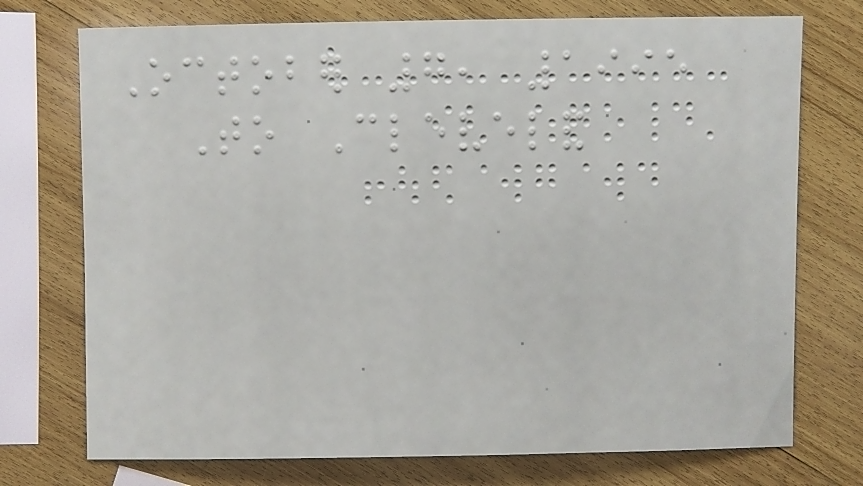October 7, 1995
To Cleveland
